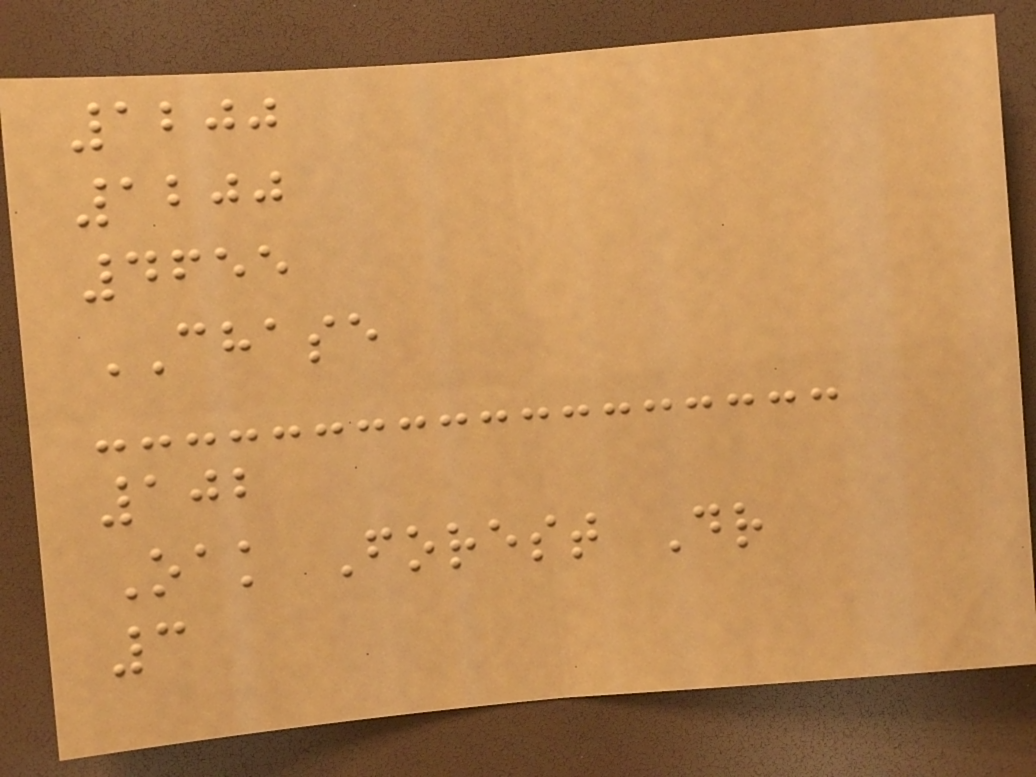1200
1200
4655
CHASE
102
Oak Forest Dr
3
